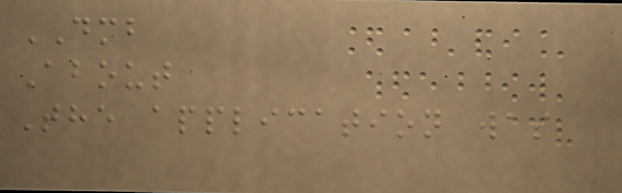DMB
About
The application was
